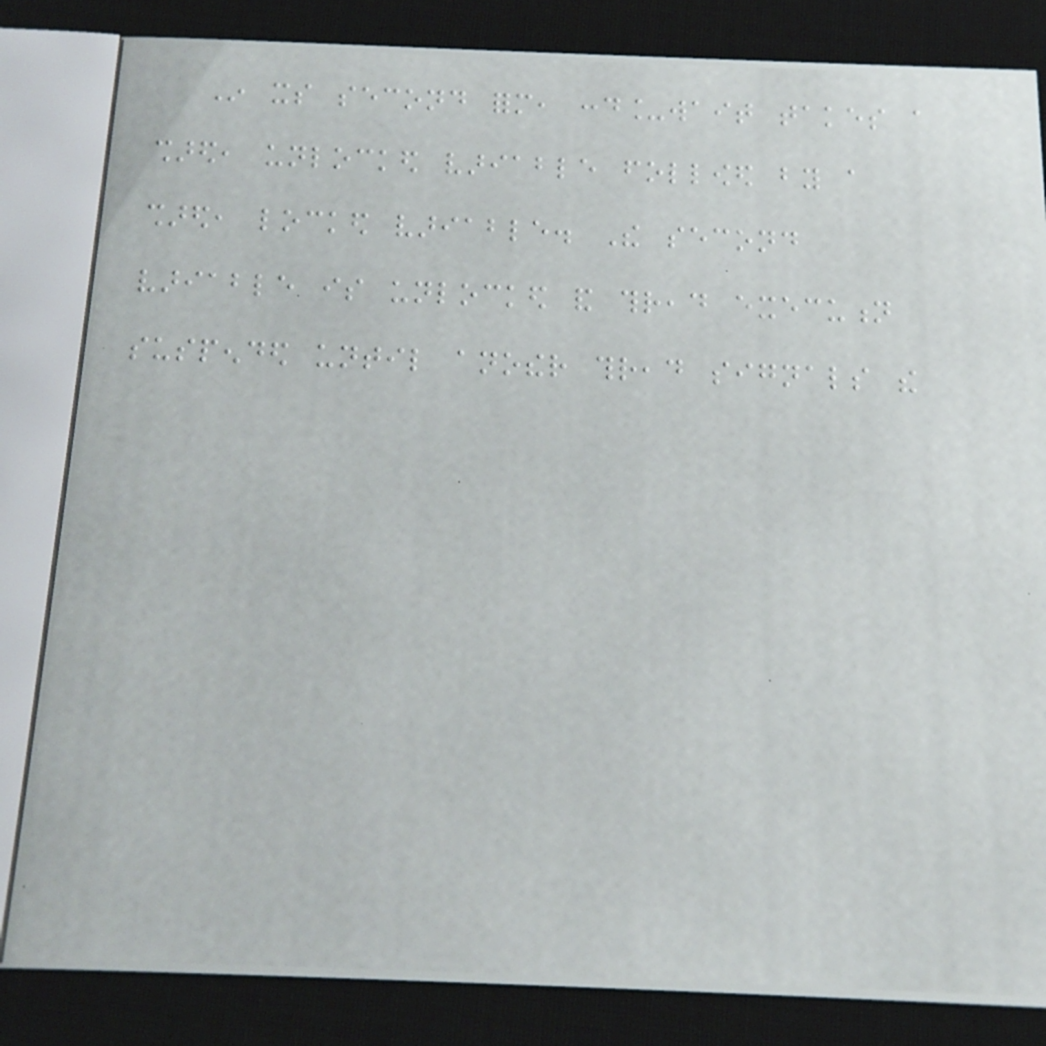In its second form, cond_wait takes a
shared, unlocked variable followed by a
shared, locked variable. The second
variable is unlocked and thread execution
suspended until another thread signals the
